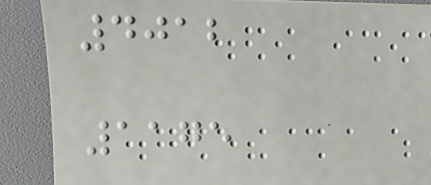4012
1175
